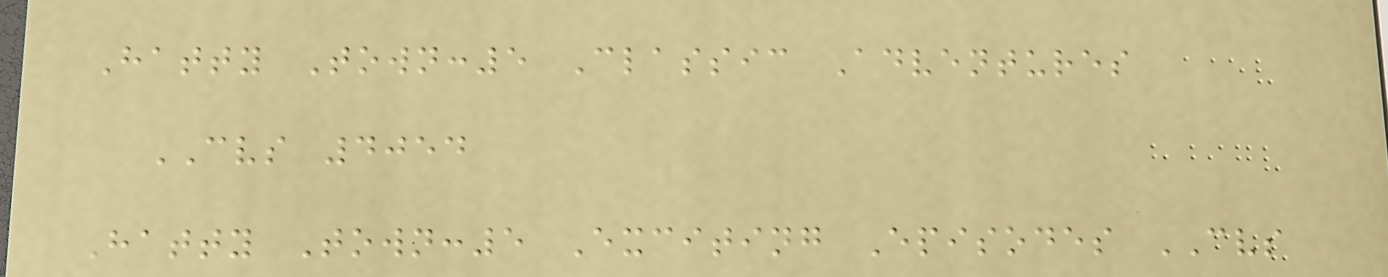Hatty Town:5 Classic Adventures
CVS 4054
Hatty Town:5 Exciting Episodes CVS
